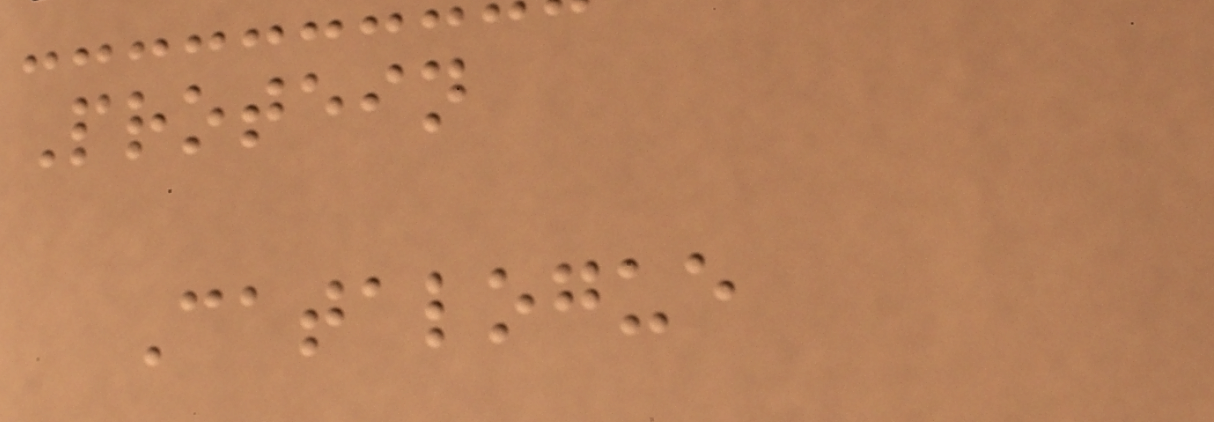Protein
Catalogue
